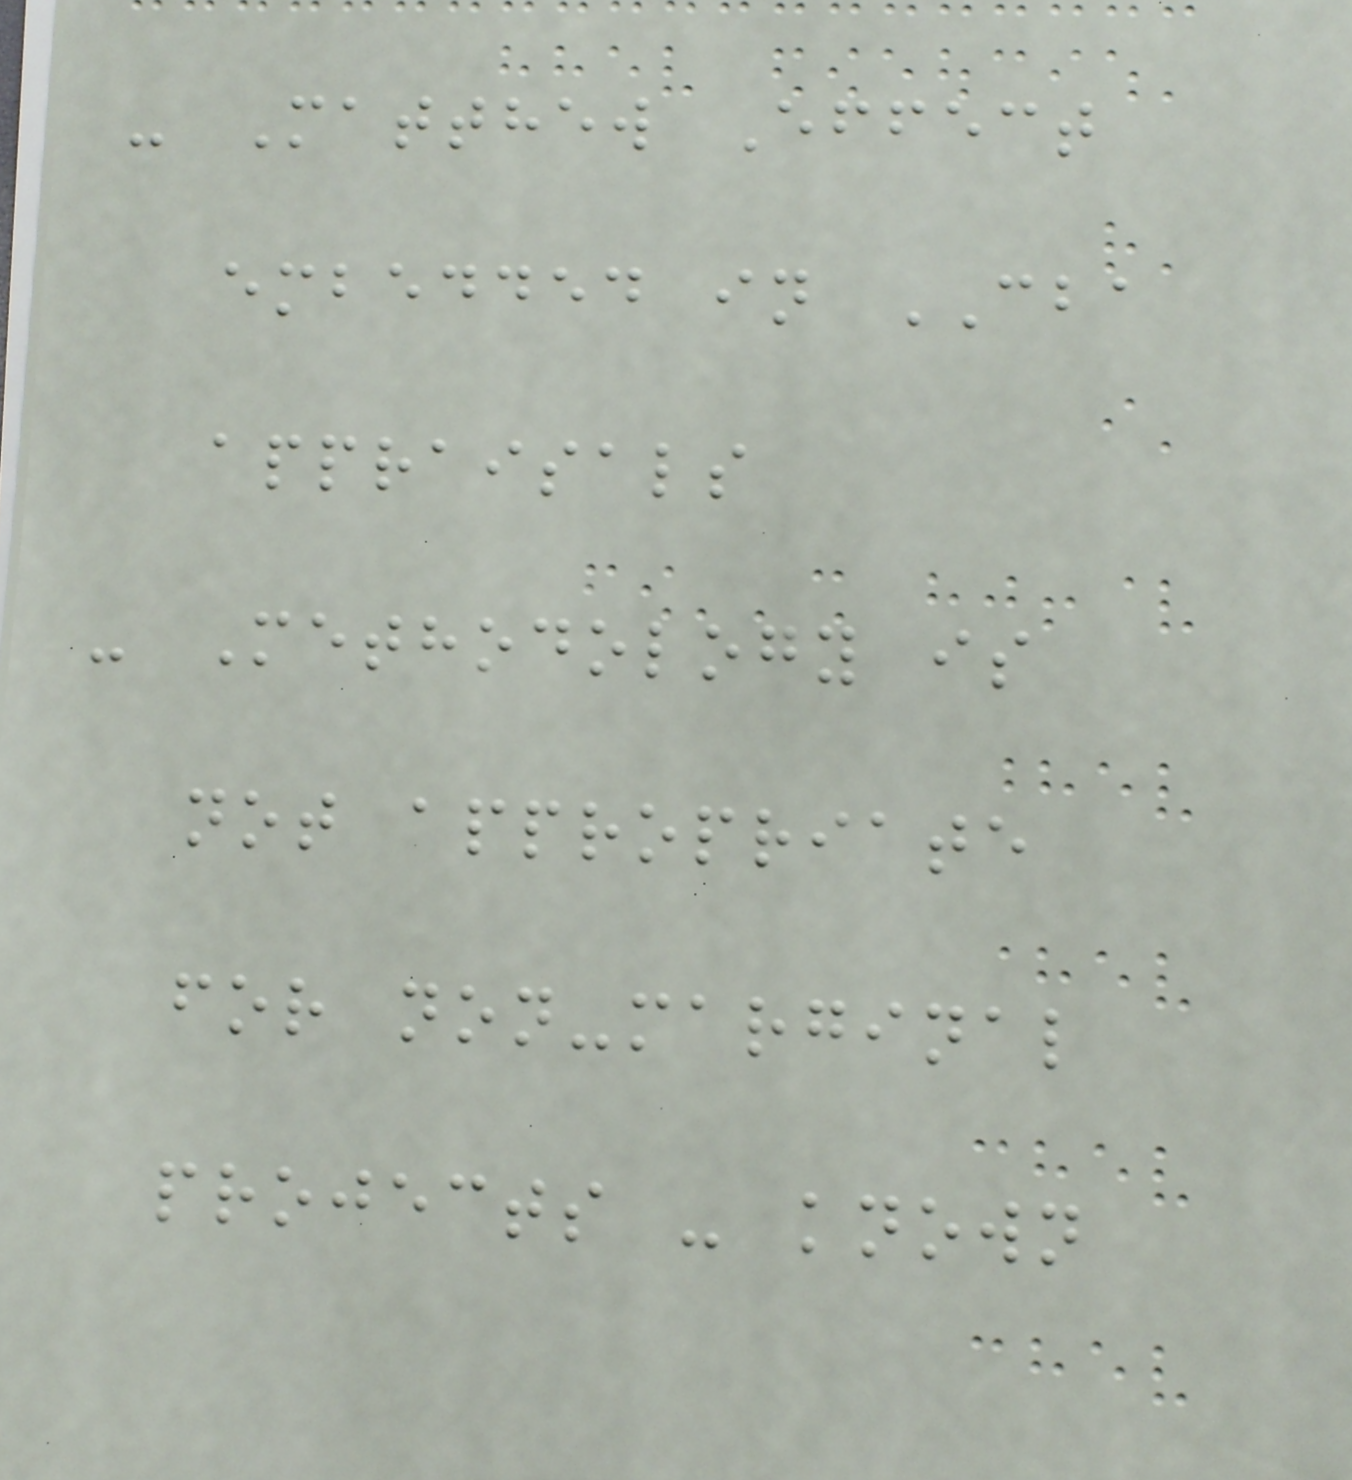- Matthew Effect
embedded in CBA
appraisals
- Methodology is
not appropriate
for non-marginal
projects - known
